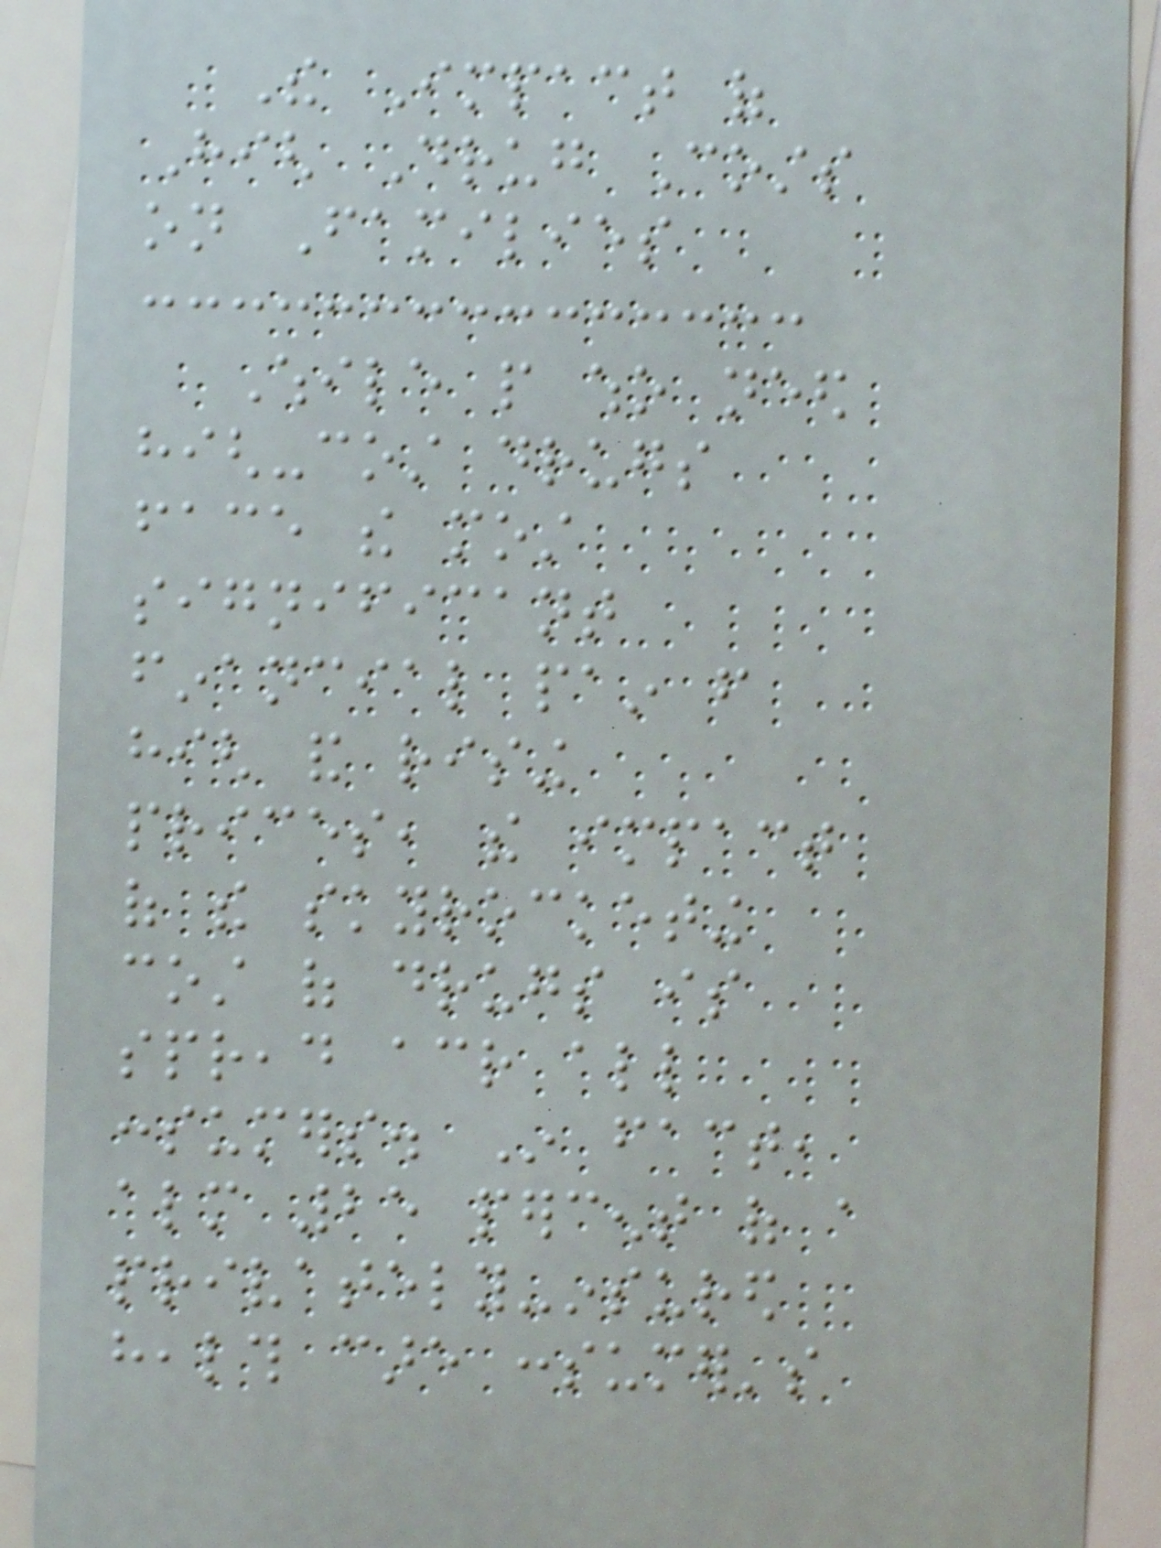The Impact of
High Drug Costs
on Families
While people who need
high-cost drugs
face the most
significant
financial pain from
high and rising
prices, the impact
of the skyrocketing
cost of drugs is
spread across all
consumers. In fact,
almost 25 percent of a
privately-insured
health care consumer's
